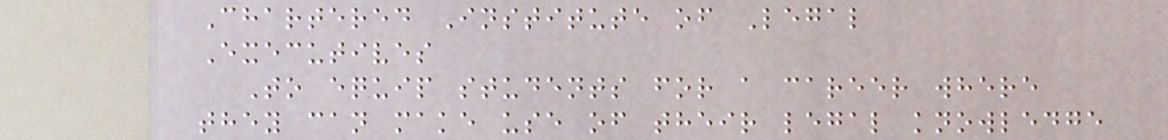Chartered Institute of Legal
Executives
To equip students for a career where
they can make use of their legal knowledge
